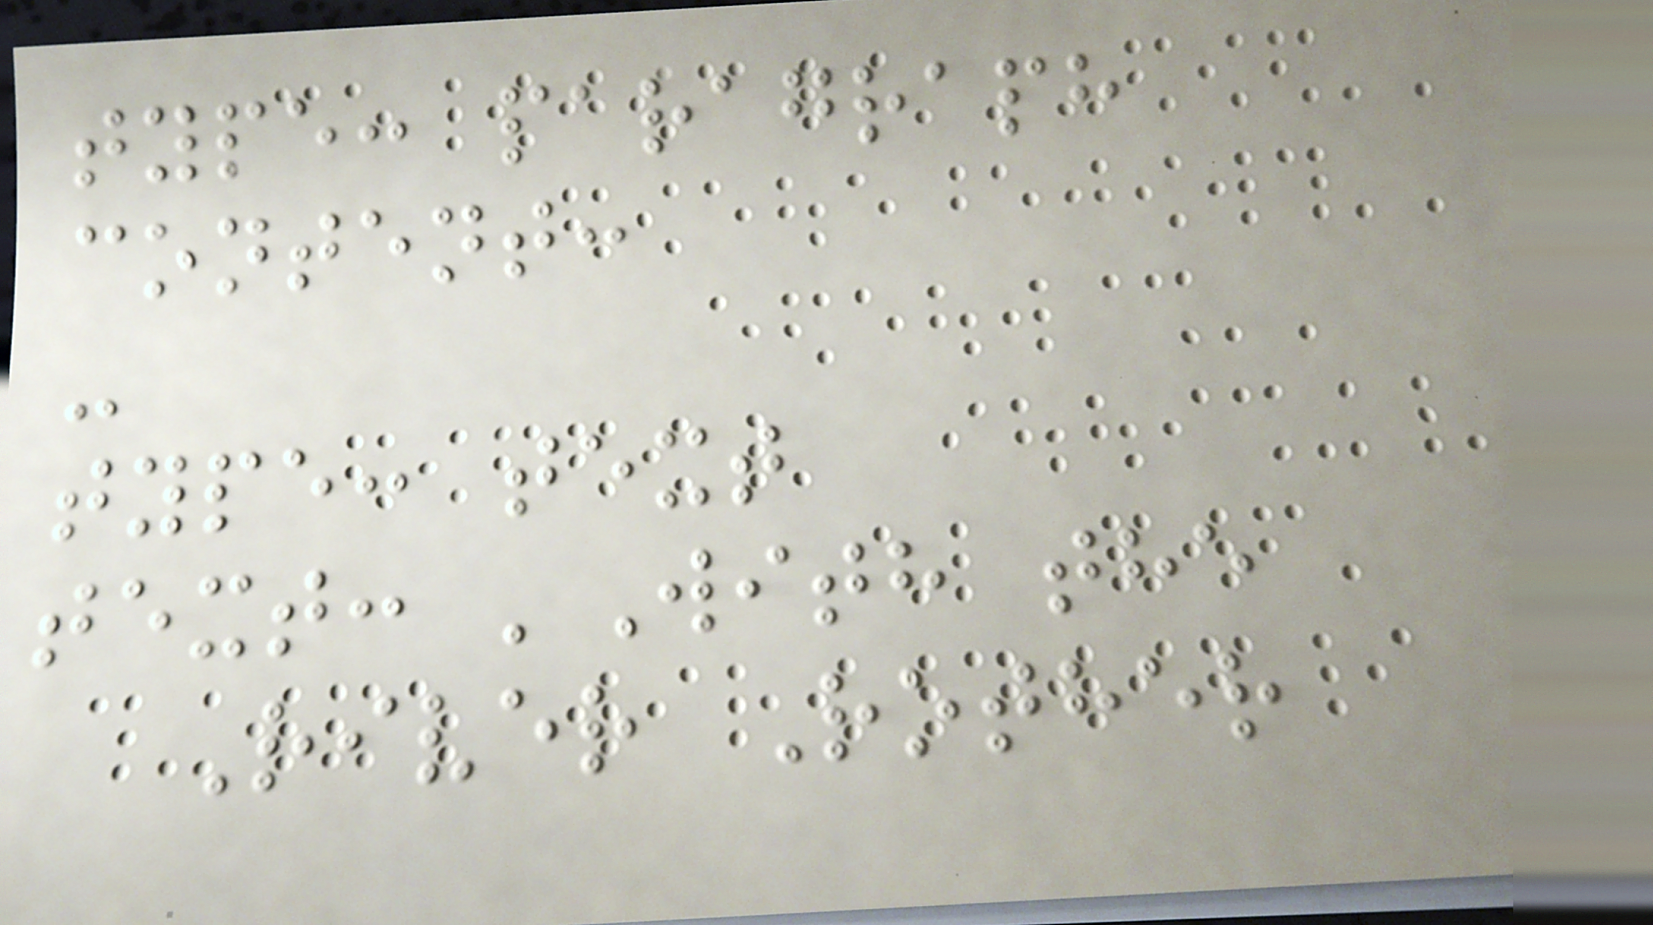type: paragraph
content:
-
type: text
text: 'With the
River Rother
